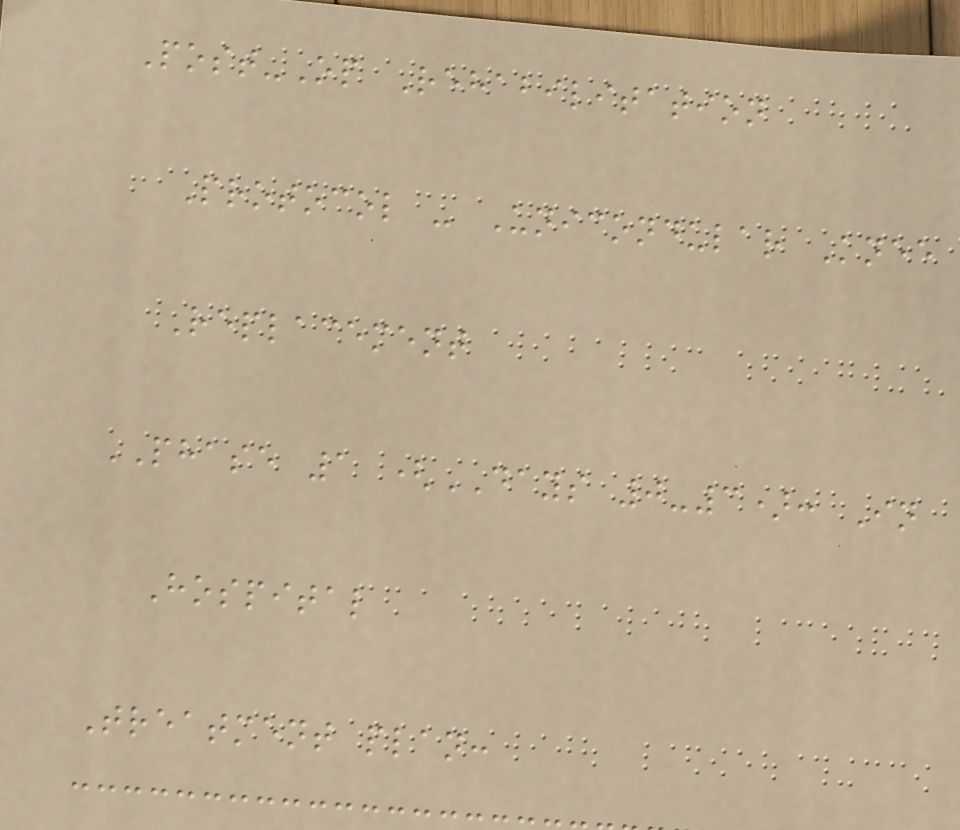Post-Op Rehabilitation
Protocol - Unicondular Knee
Replacement
PHASE 1 (DAYS 0-3): In
Hospital
Treatment plan:
